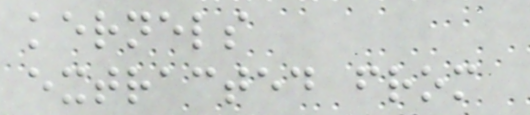kernels
extracted from
